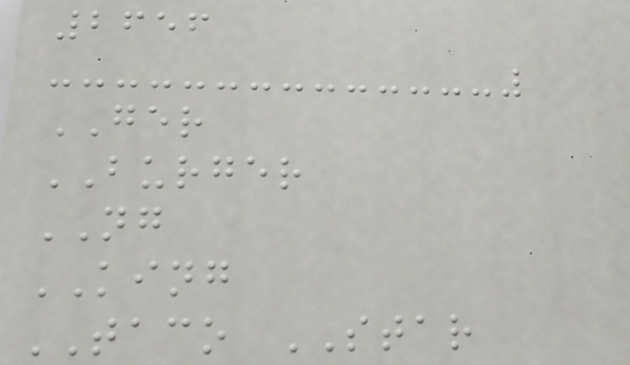2656
GER
BURGER
NG
KING
TACO STAR
